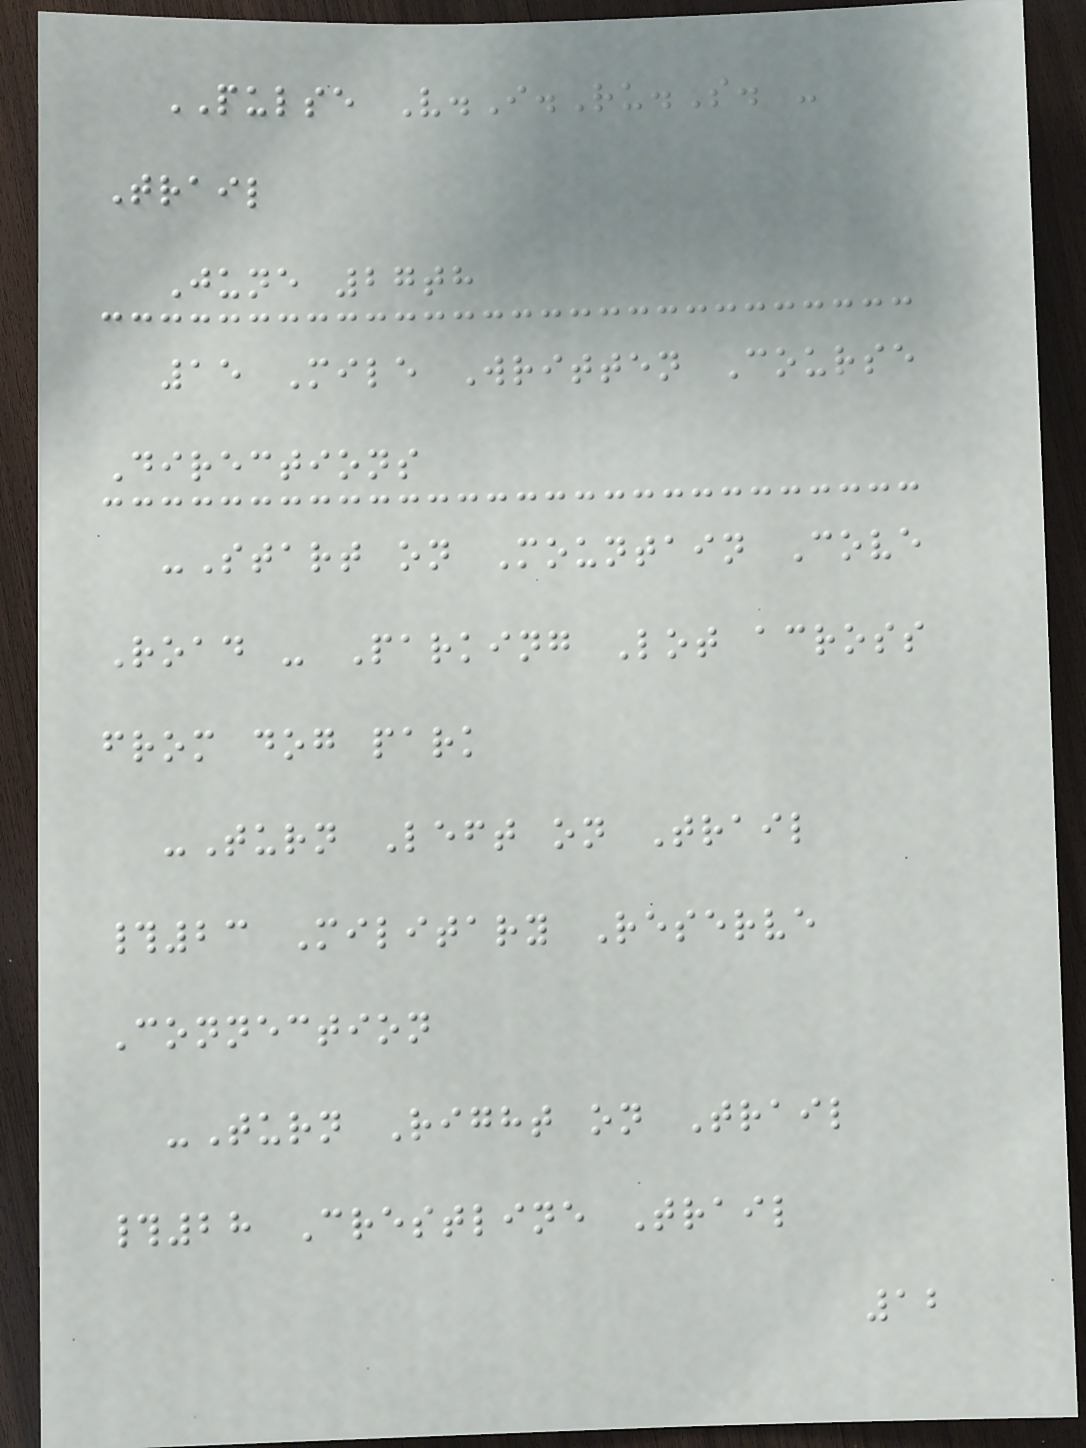PULSE V.I.Ru.S. -
Trail
June 27th
15 Mile Written Course
Directions
-Start on Mountain Cove
Road - Parking Lot across
from dog park
-Turn Left on Trail
#23 Military Reserve
Connection
-Turn Right on Trail
#28 Crestline Trail
12
